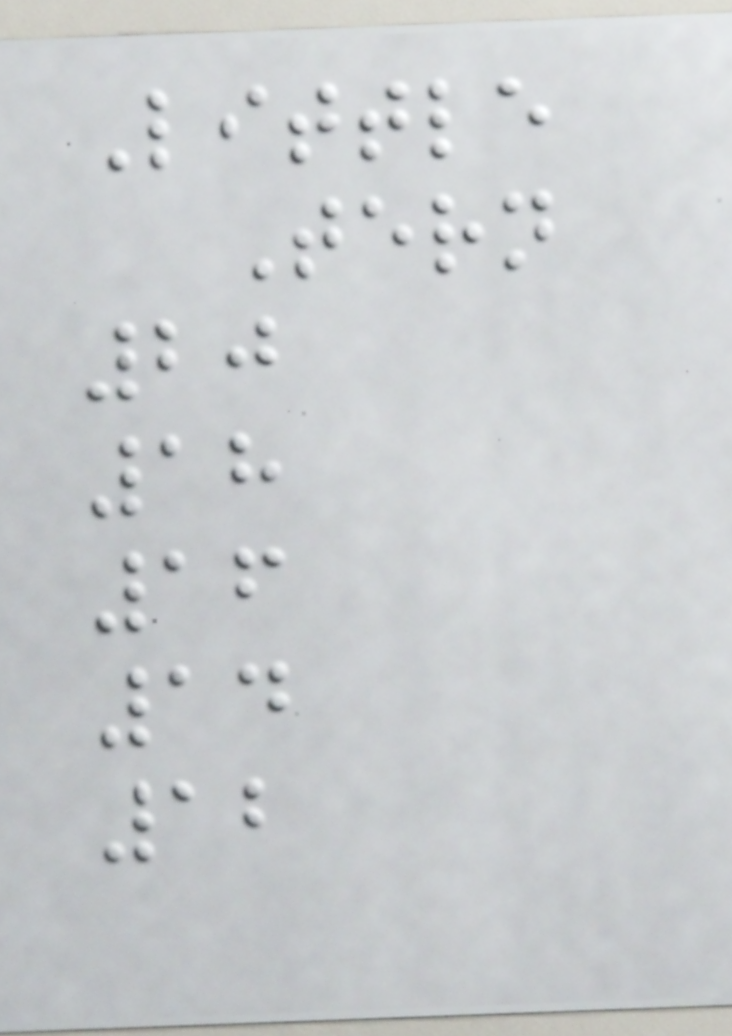Little
Tern
20
18
16
14
12
